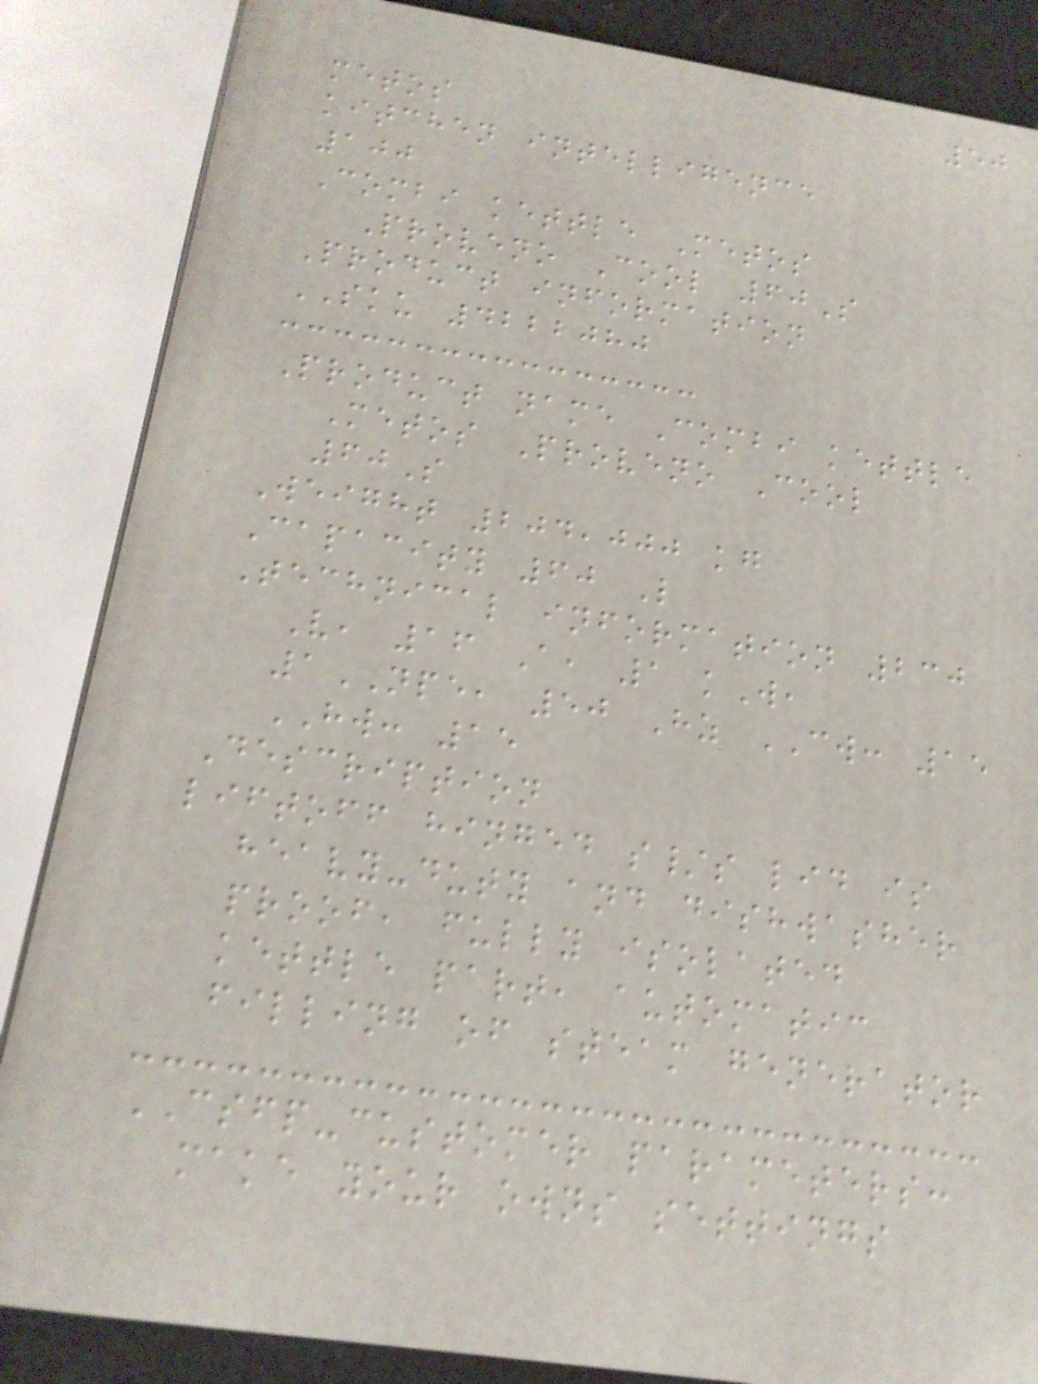50
metos
kitchen intelligence
100
Combi kettle Metos
Proveno Cool 60S
Product information
SKU 4222080
Product name Combi kettle
Metos Proveno Cool
60S
Weight 204,000 kg
Capacity 60 L
Technical information 230
V, 16 A, 1 kW,
1NPE, 50 Hz CW: 15
HW: 15
Description
liftoff hinged s/s lid is
heavy-duty and dishwasher
proof, fully isolated
kettle part, automatic
filling of steam generator
CSFP-customer parameters:
make your owns settings
